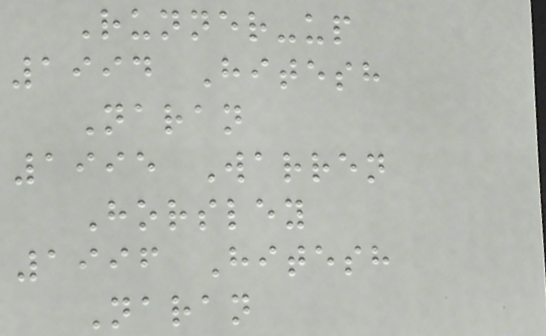Runner-up
1994 Hitesh
Naran
1995 Warren
Horsley
1996 Hitesh
Naran
